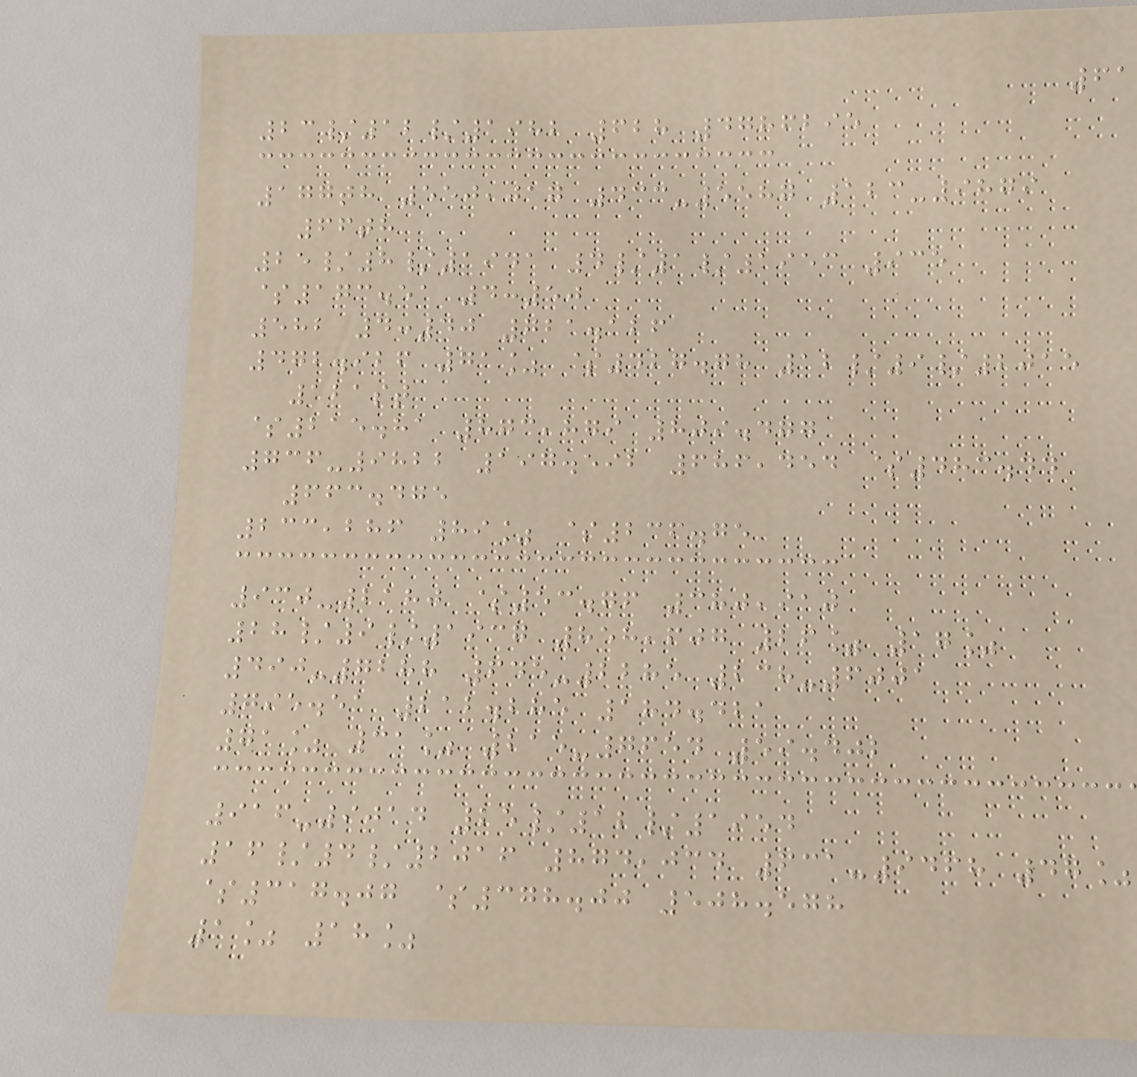61
23/12/1982 628 4786295
177th 550,017 433-5587 123-9879
66th
25/8/1941 4/1/1953 935
$173.51 4:50
582 4:40 721.126
472.926 71% $427.78 12/9/2015
121st
$215.81 873,879 809.477
736-9822 197.592 686,454 $483.44
663.475
233,286 89% $236.75
930-2180 $53.76 380,910
28/9/1937 858,607 26% 17%
490-7288 645-2285 238-6001
795.51 212.285 184.421
71% 31% 215-7654 59.402
916-9014 25/12/1954
16/4/2016 874,034 631-9468 47%
$317.07 $378.00 508.578
1% 18%
